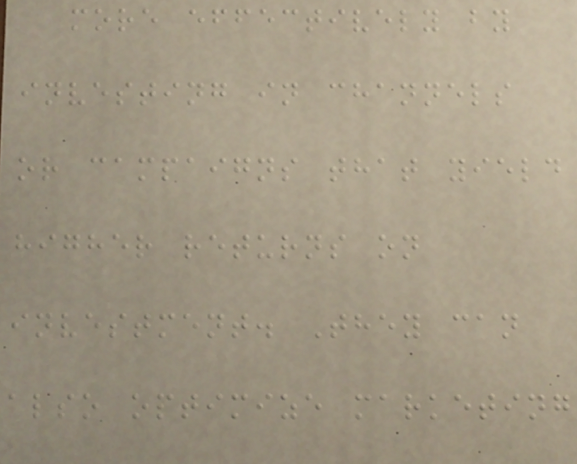more effectively by
investing in channels
or campaigns that yield
higher returns on
investment. They can
also optimize marketing
